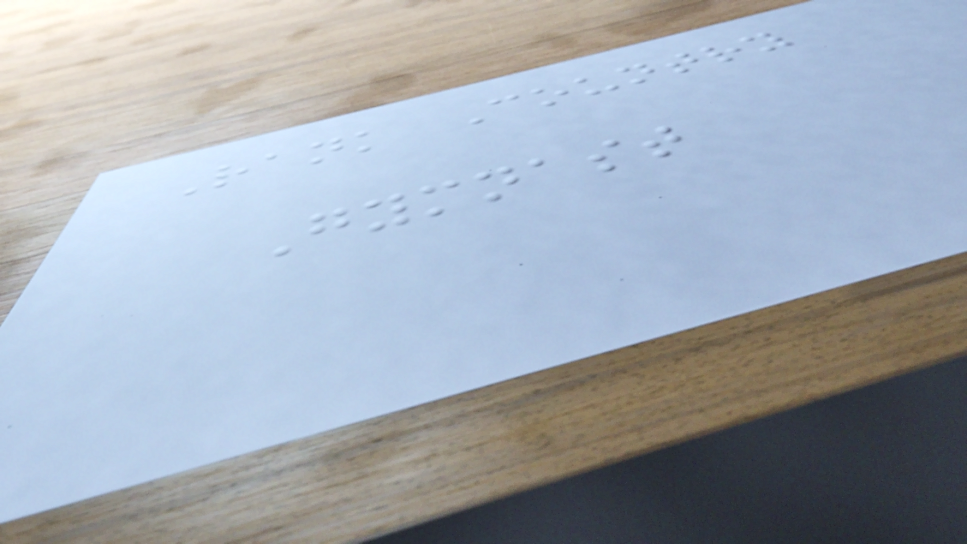Rank Country
Gymnast
